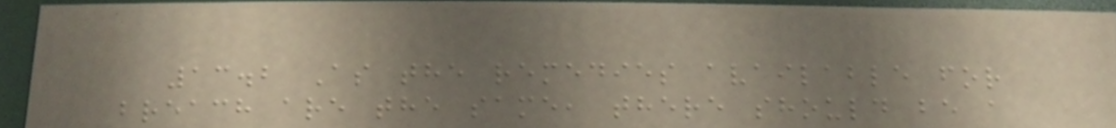13.2 As the remedies available for
breach are the same, there should be a
